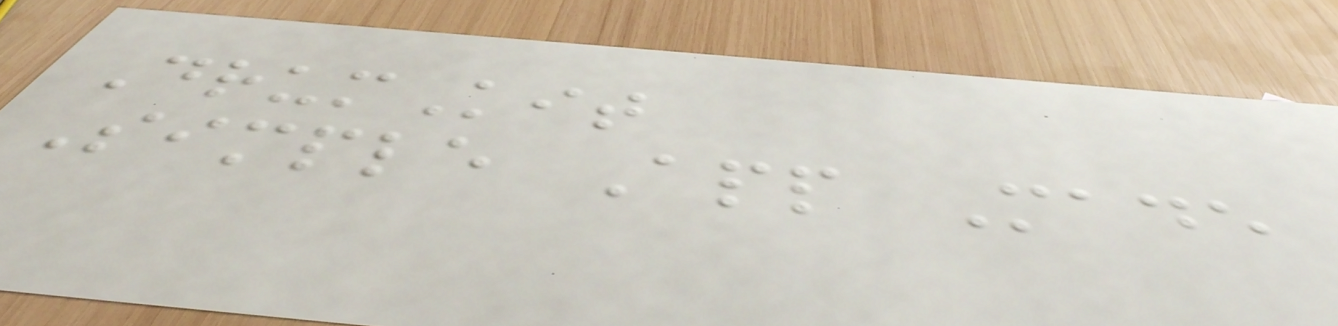DrumKit
Simple App Made
